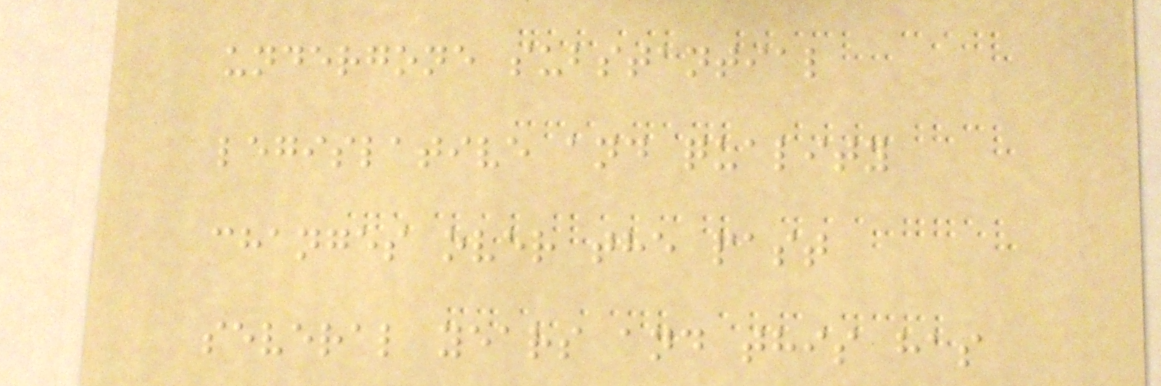undergone substantial
legislative and quality
changes over the past
several years and this has
